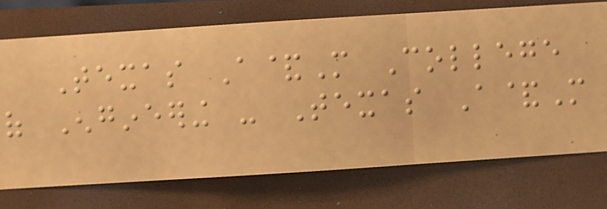Texas A&M College
of Engineering - Texas A&M
